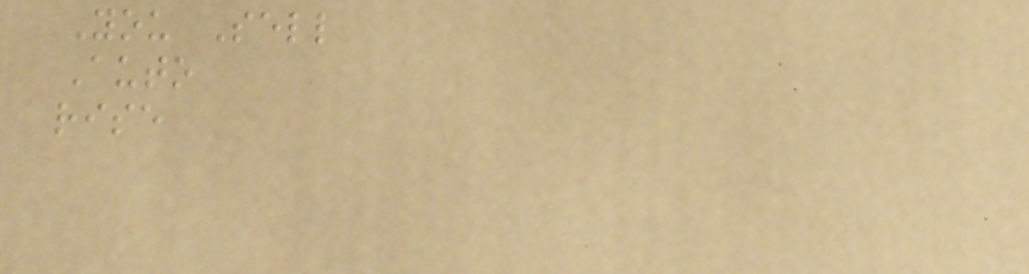You Sell
Auto
rise
